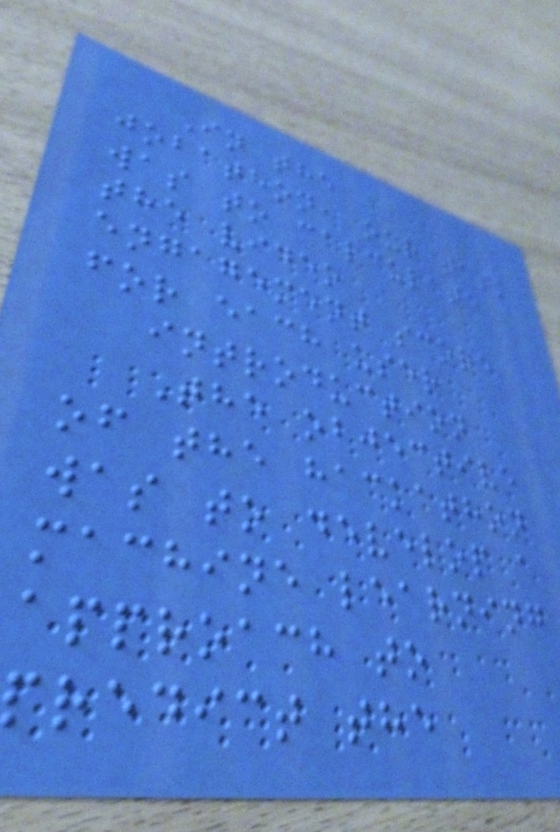In the
jobathon, our task
was to calculate
the video
engagement score
for each user
introduction
The objective
of the hackathon
was to develop a
machine learning
approach to
predict the
